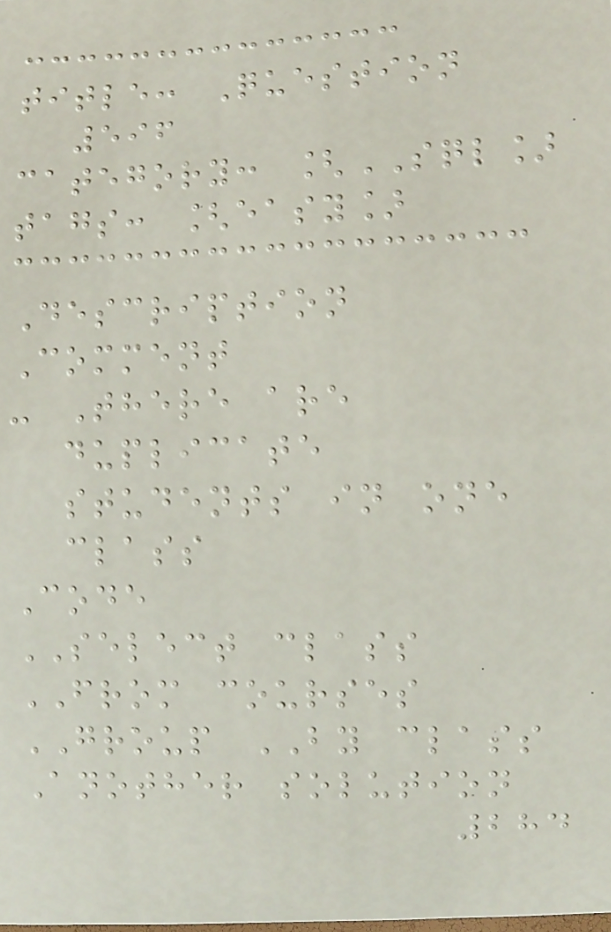title: Question
596
category: [SQL]
tags: [easy]
Description
Comment
- There are
duplicate
students in one
class
Code
SELECT class
FROM courses
GROUP BY class
Another solution
284
